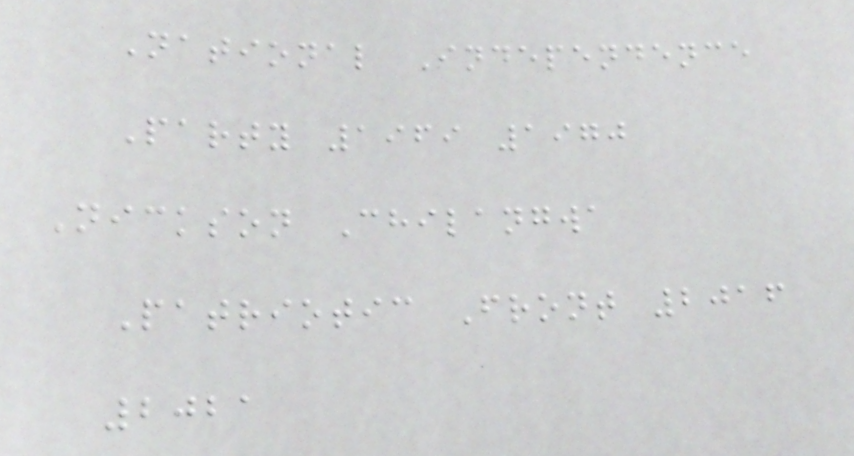National Independence
Party 1969 1970
Nickson Chilangwa
Patriotic Front 2016
2021
